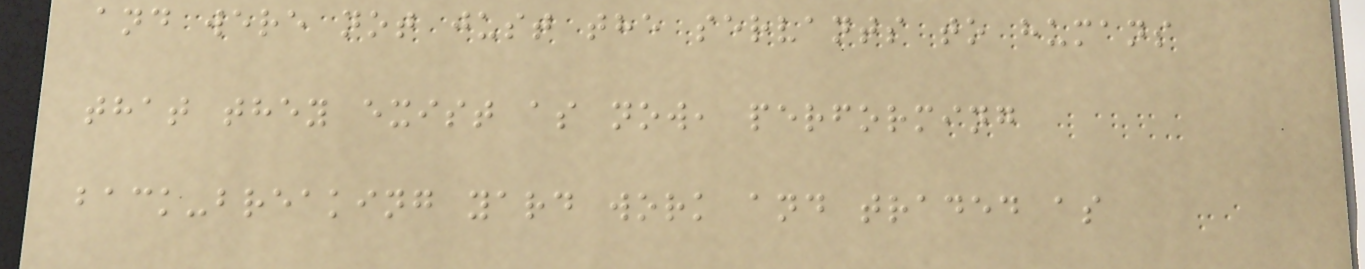and were not just the servants to humans
that they exist as now, performing
back-breaking yard work and traded as
